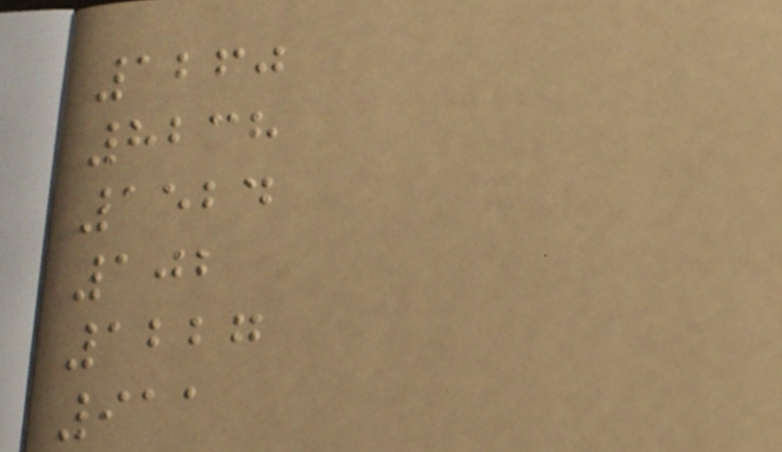1260
8238
1524
102
1227
911
